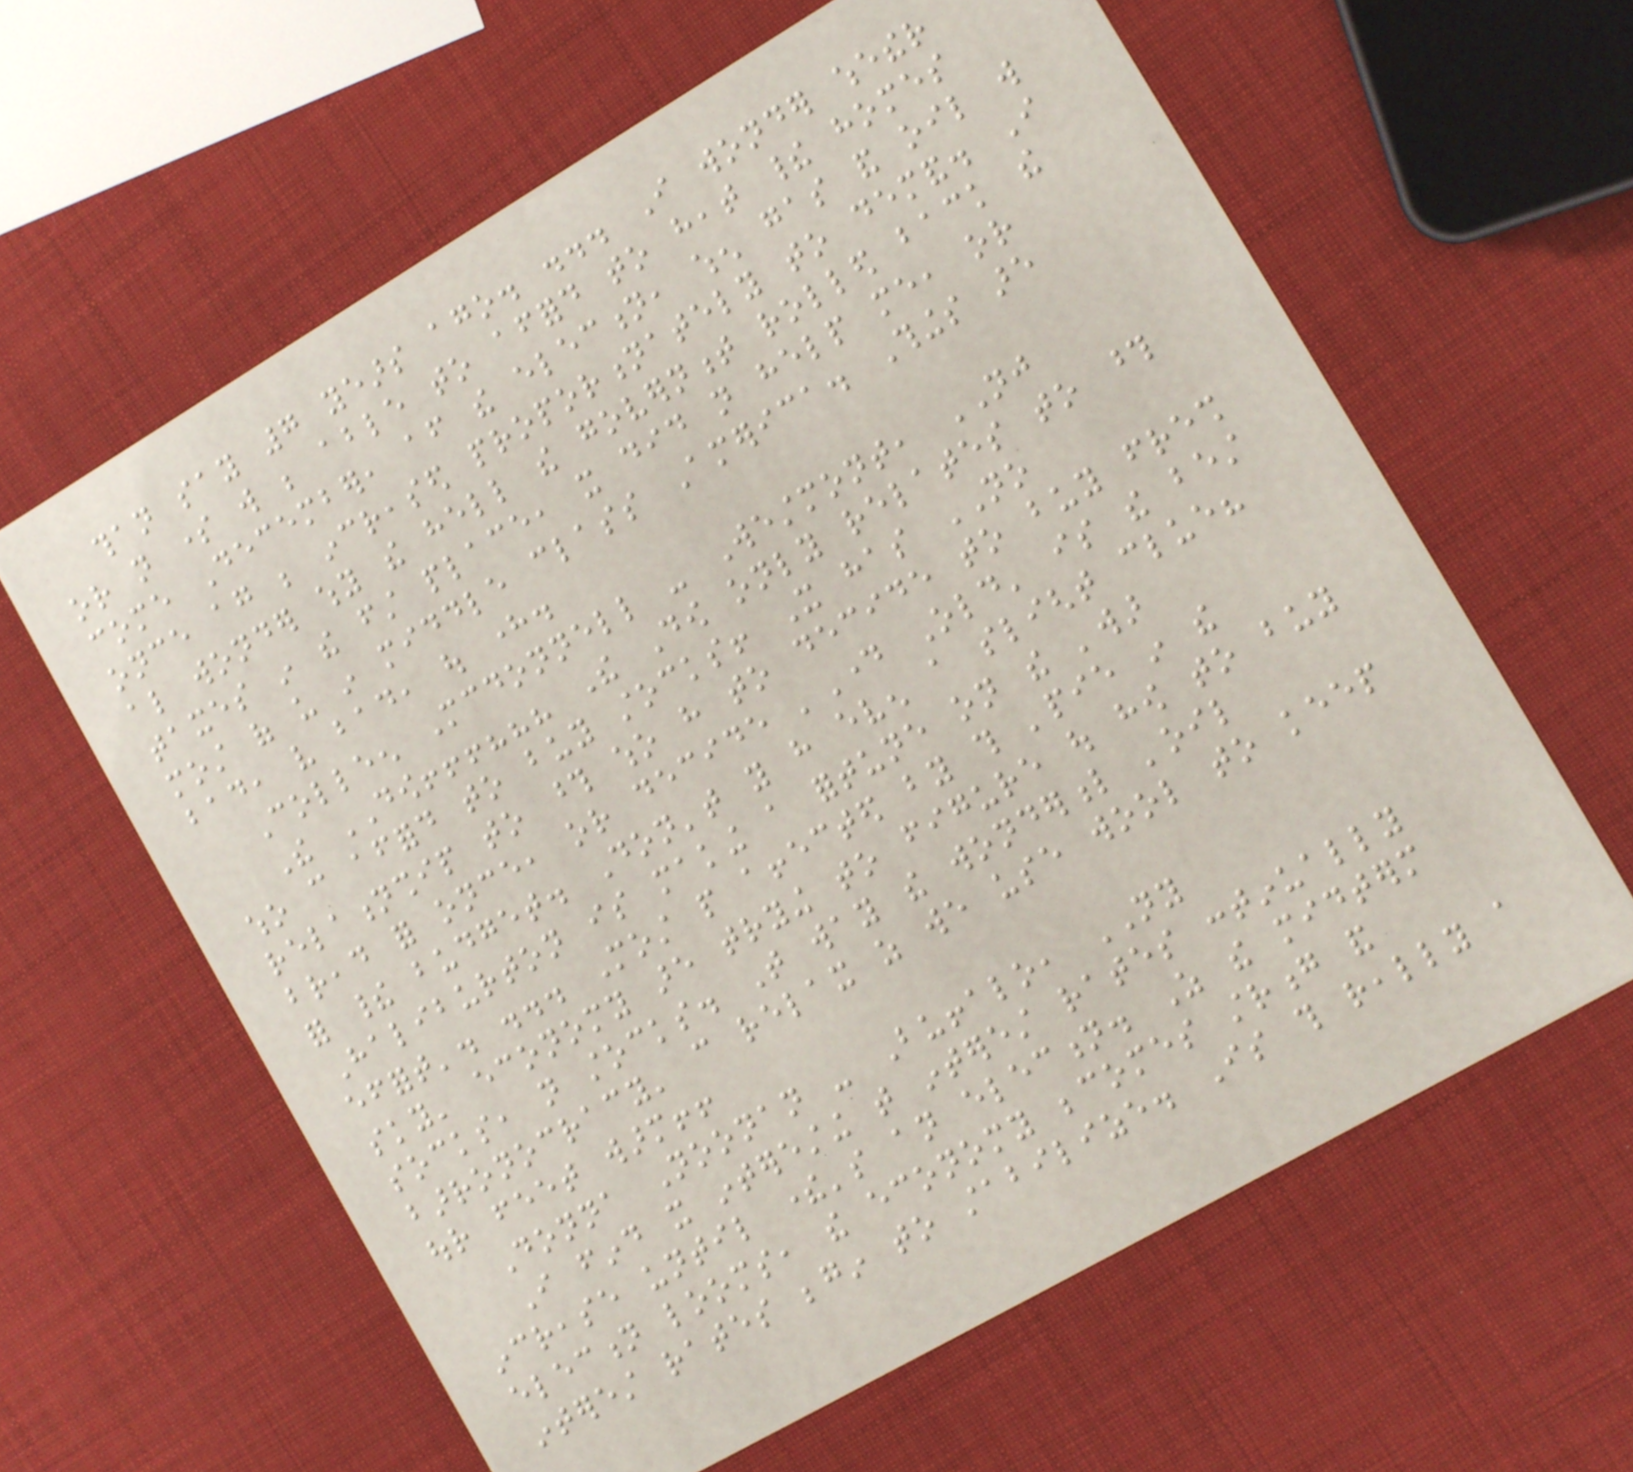than say 7 years ago. ... I wonder whether
or not some will be able to afford to heat their homes
come December, after the election, when gas and oil will
once again be increased proportionately to demand. I
also wonder why the hell the government rolled back the
taxes in the first place, it did not help me, or
most of us in middle class America. Things are
bad, very bad, out here.
Colleen Mcdonnell - Westmont, NJ
The DOW!!!??? The Dow only relates to those
who can afford to buy stocks! It has NO
relationship to those who have to decide to buy fresh
bread for once, or decide 'Day Old' is the best
for their budget. Don't you have even a slight clue?
Haliburton is making a fortune on the 'war
effort'. ... Most people affected by this 'pie in the
sky' economy are trying to figure out how to buy
socks, not stocks. That way the wonderful 'oil
barronocracy' can relax as we use wool to keep
our feet warm!!
Donna Noonan - Buffalo, NY
I find it interesting that interest rates continually
increase until there's an election. As the midterm
election looms, the economy becomes strong and
interest rates begin to stabilize. Is this really a
